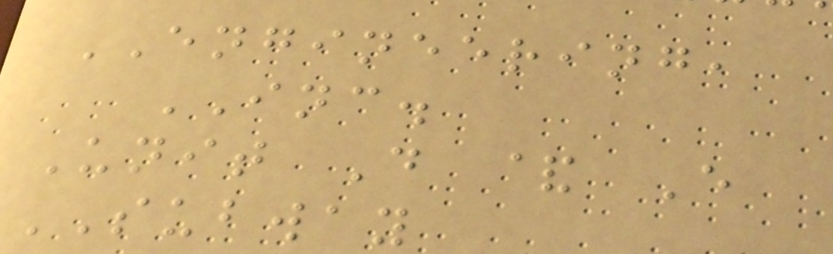ENGINEERING,
INC.
Unit D & E
SUBWAY
